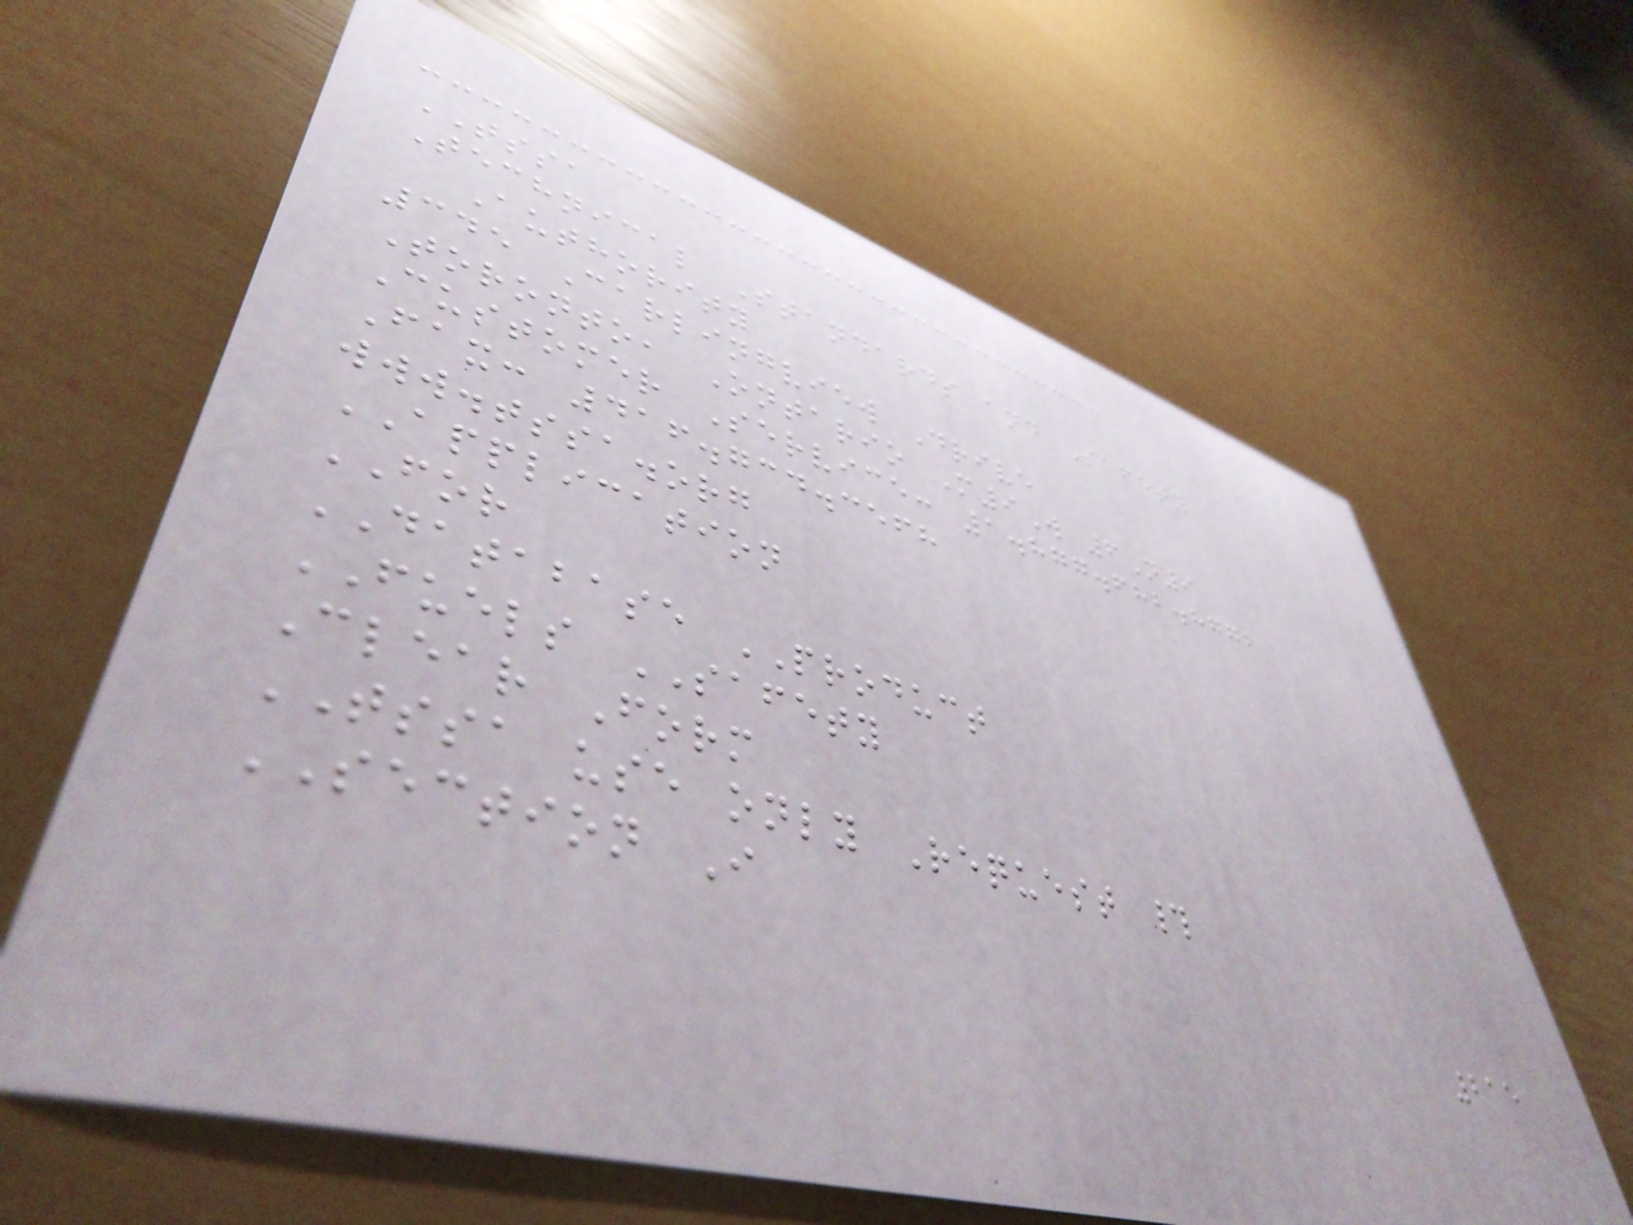TSSA
Technical Standards and Safety
Authority
345 Carlingview Drive
Toronto, Ontario M9W 6N9
Customer Service: 1.877.682.8772
Fax: 416.734.3568
www.tssa.org
APPLICATION
FOR
DATABASE PRODUCT
FUELS SAFETY
Clear Form
TSSA use only Request #
SECTION I
215
